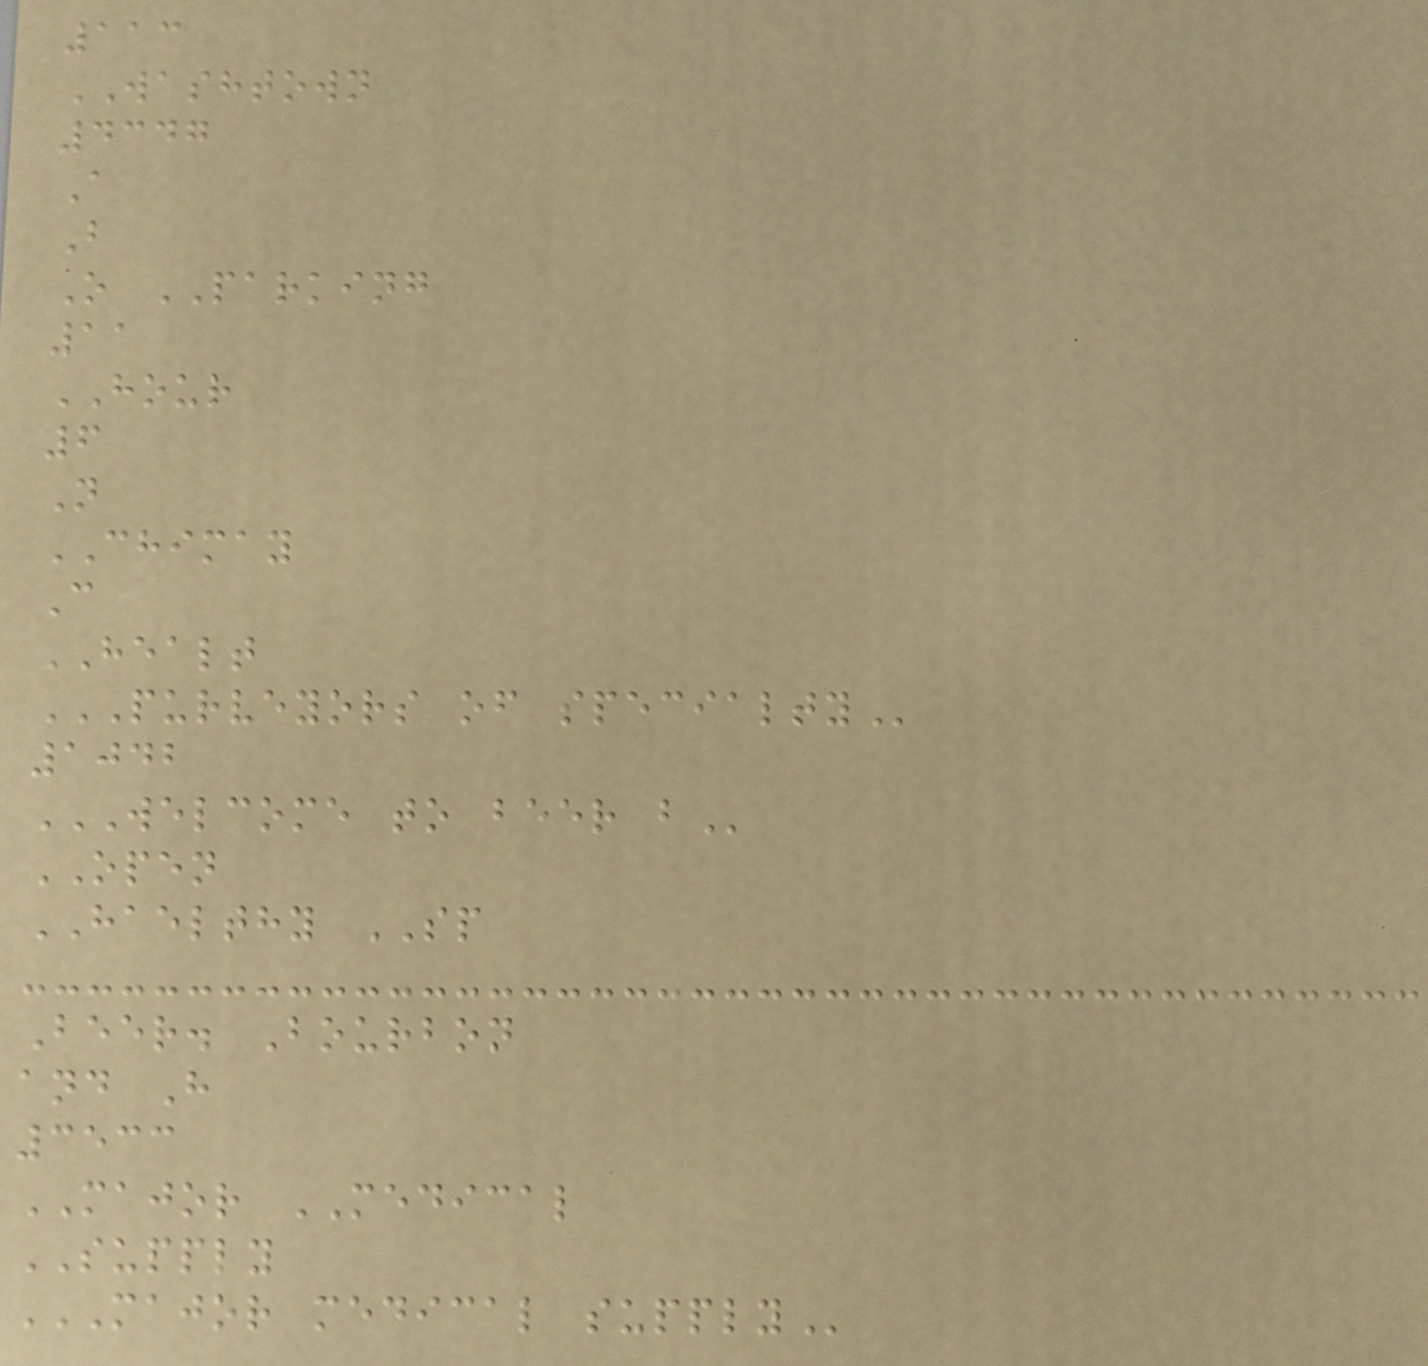113
WASHTOWN
4347
A
B
O PARKING
11
HOUR
6
N
CHIMAY
C
HEALT
PURVEYORS OF SPECIALTY
1042
WELCOME TO BEER B
OPEN
HAELTHY SP
Beer. Bourbon
and H
3533
MAJOR MEDICAL
SUPPLY
MAJOR MEDICAL SUPPLY
